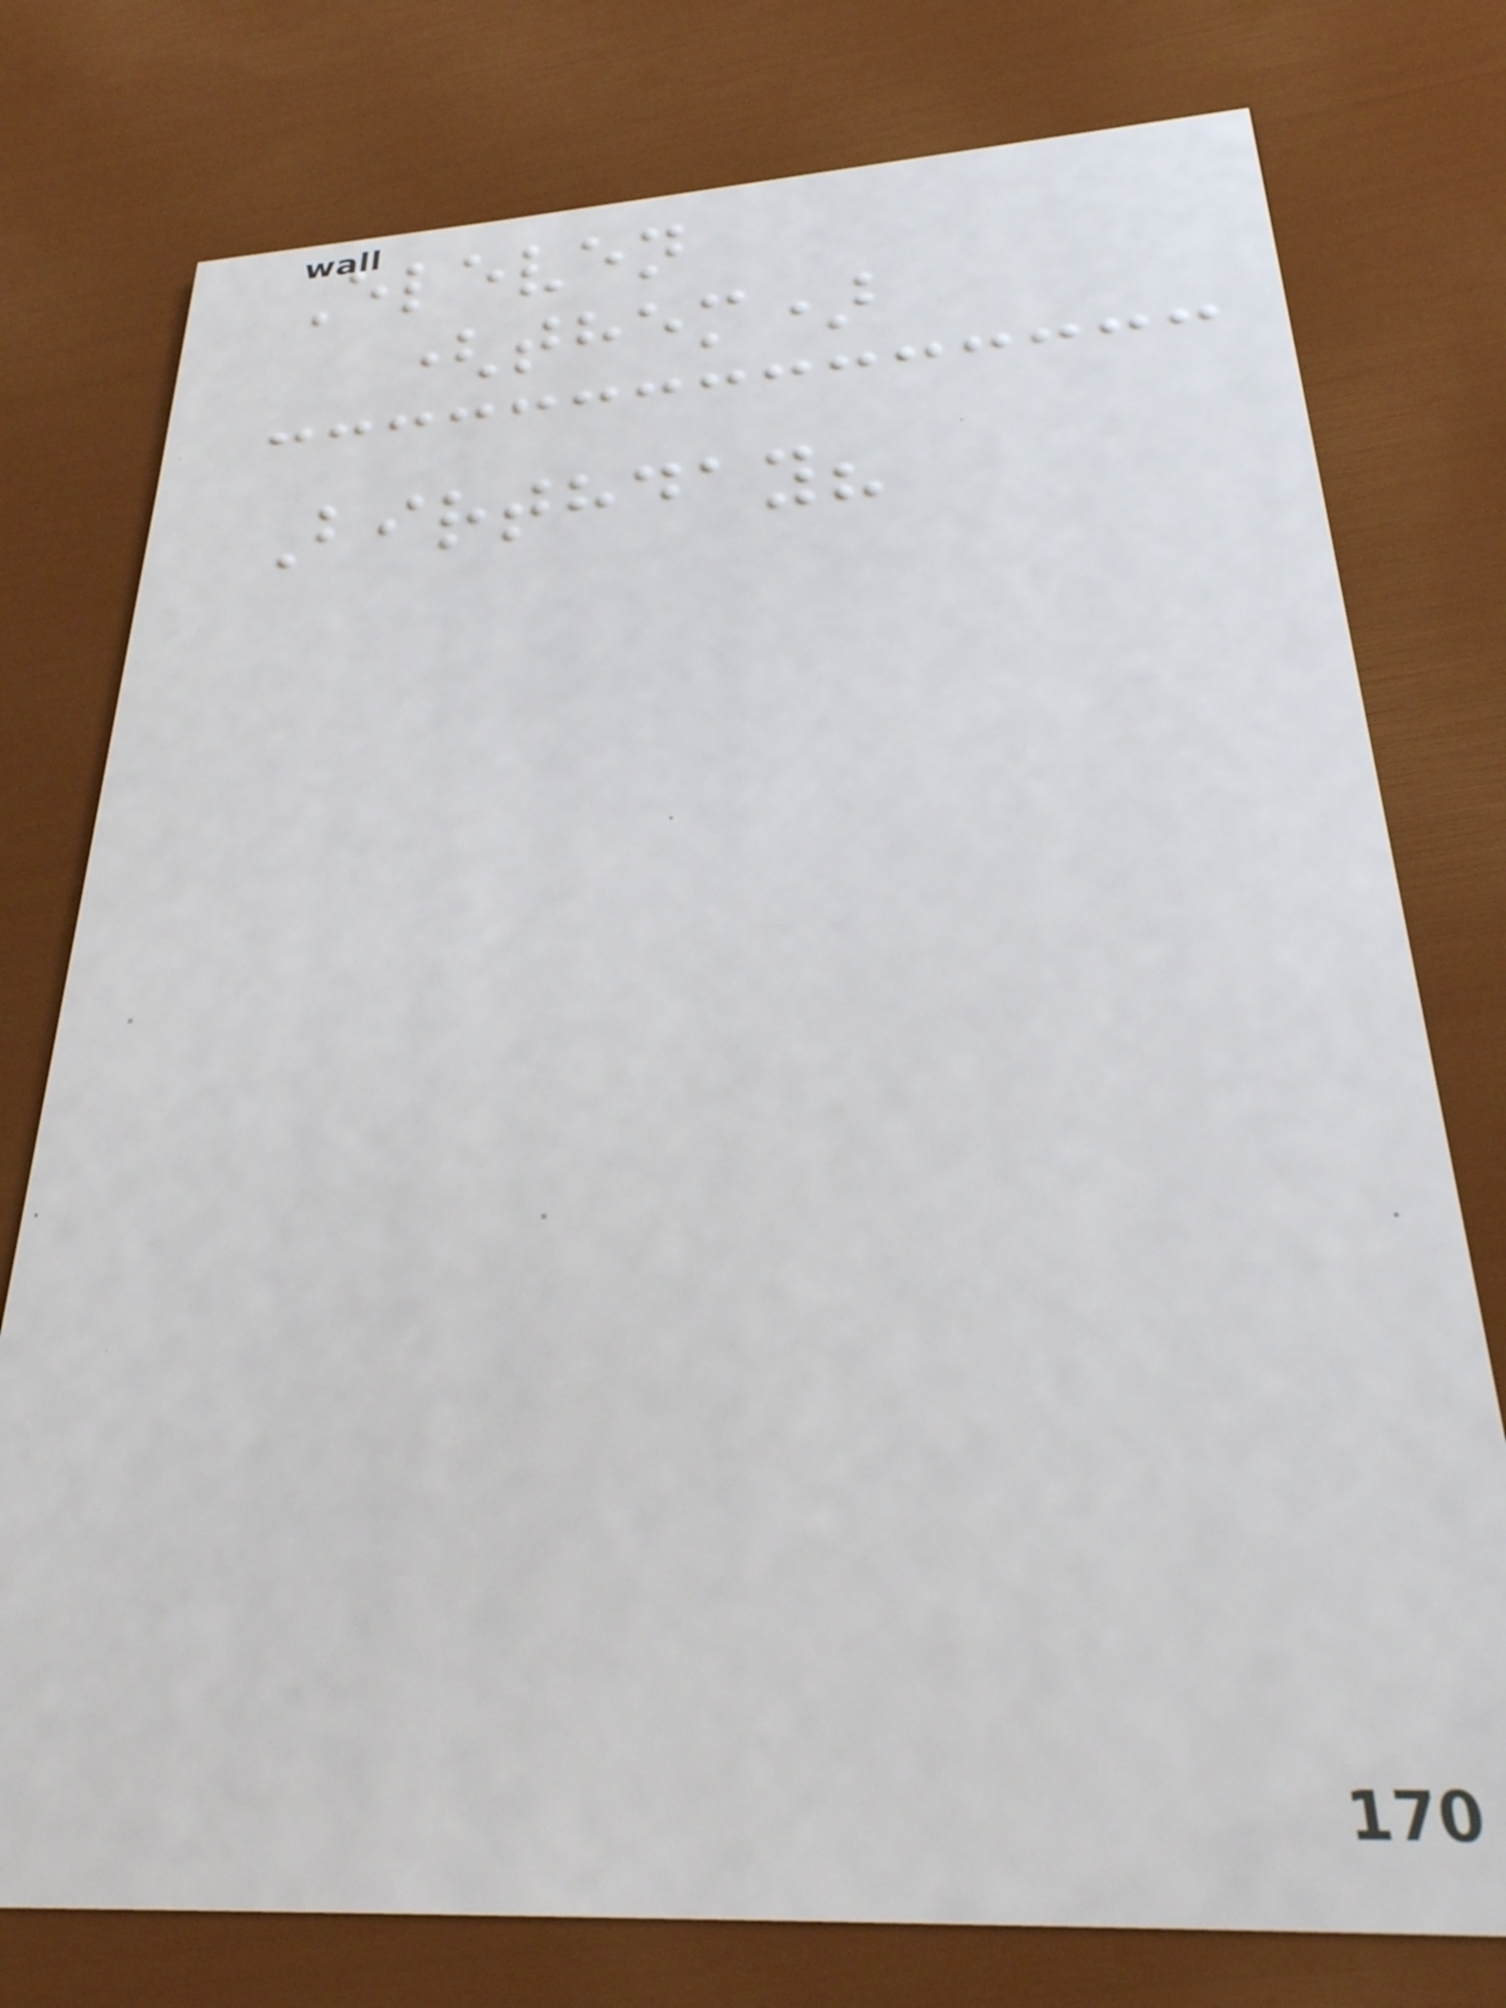Eleven
(them)
Birthday?
